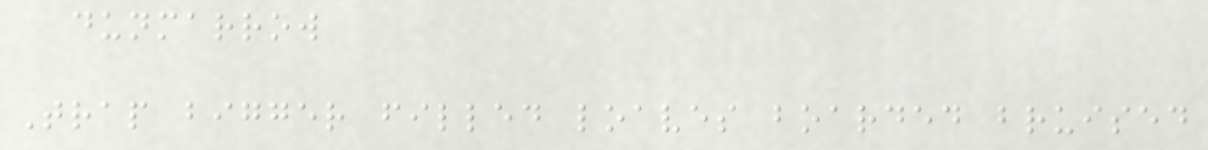dunmarrow
Trap bigger filled loaves boarded bruised
